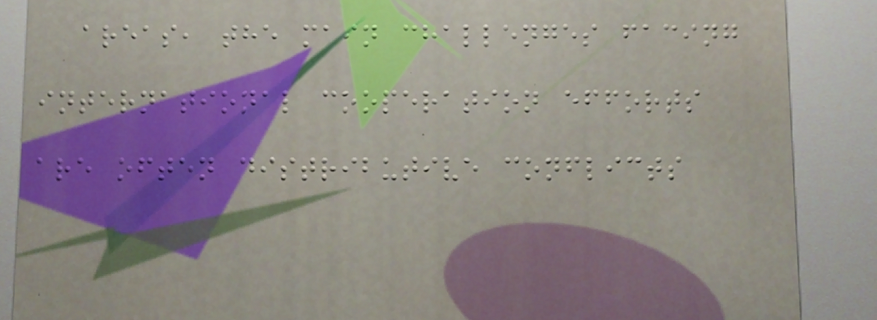areas, the main challenges facing
international cooperation efforts
are often distributive conflicts
